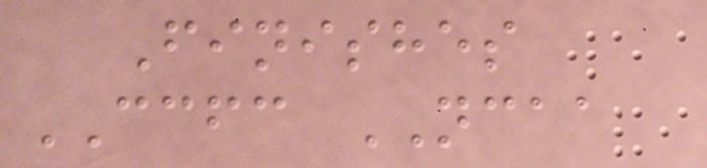Finishes
CCFC NCAA
